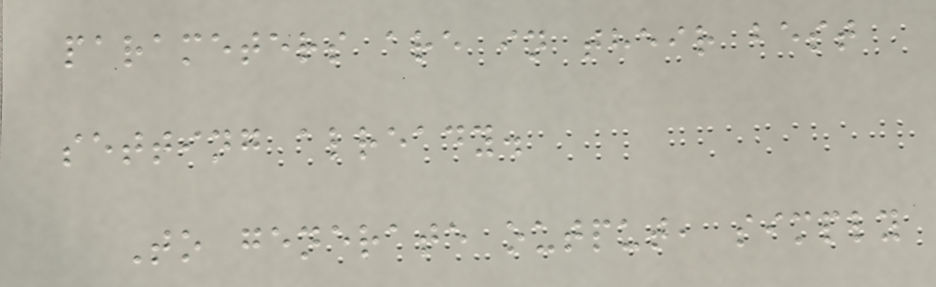parameters are in their best
setting already.
To generate output, simply
